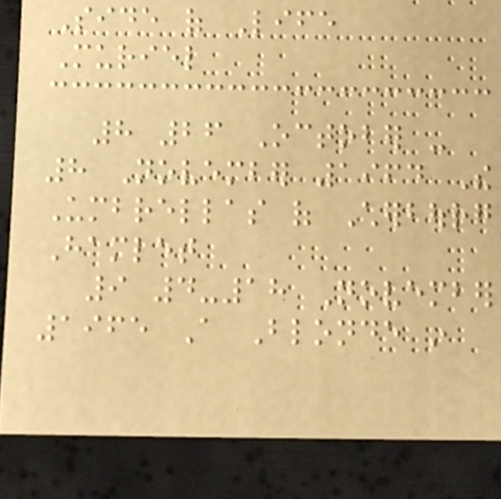Side of Life
Muriel
8 26 October -
8 November 1964 The
Umbrellas of Cherbourg
Hamlet
9 4-18 November
1965 A Blonde in
